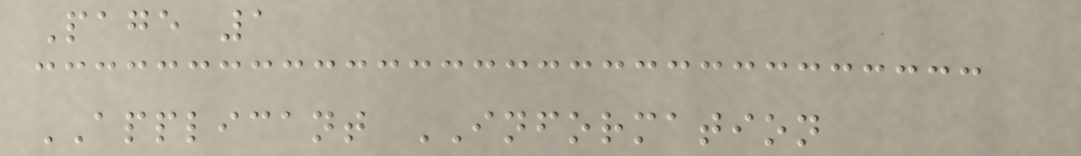Page 1
APPLICANT INFORMATION
